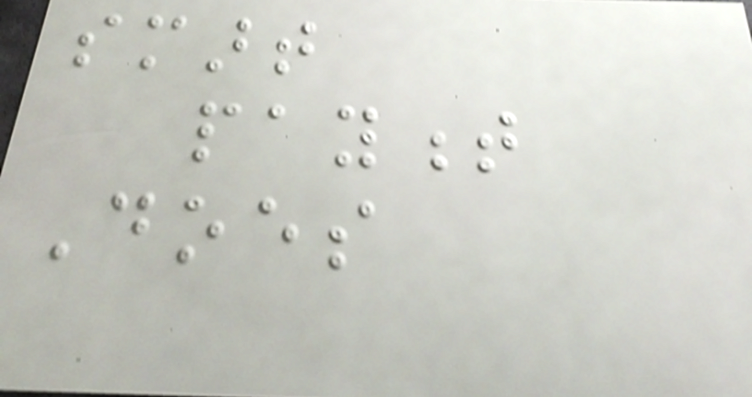smart
payment
Does
